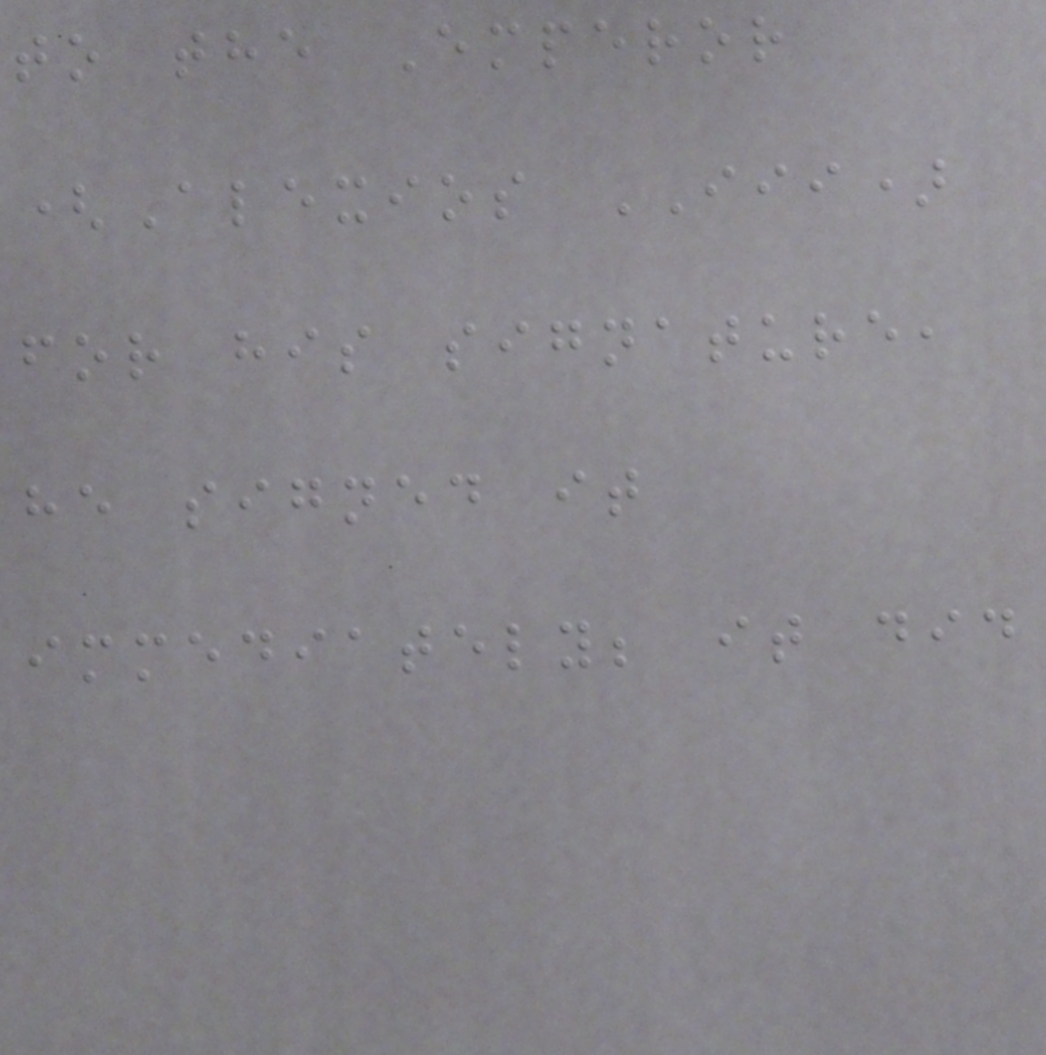to the Emperor
(Alexios III)
for his signature,
he signed it
immediately; it did
